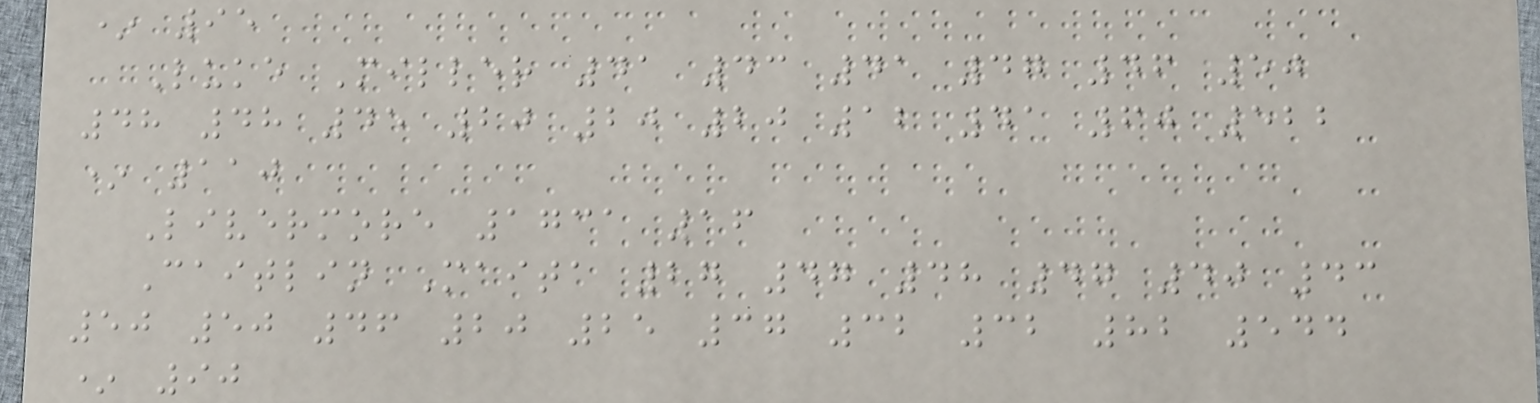* 95
Luke Miller 41 43 41 47 46 50
48 48 45 20 20 20 12 41 60 522
* 110
Livermore 1731 16
Caitlin Maita 27 47 48 47 40 43
50 50 46 20 25 37 32 32 82 544
* 90
